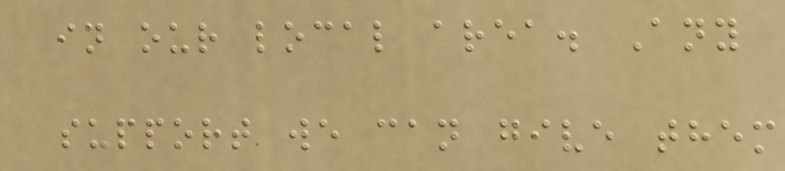in our local area. Any
support we can give them
